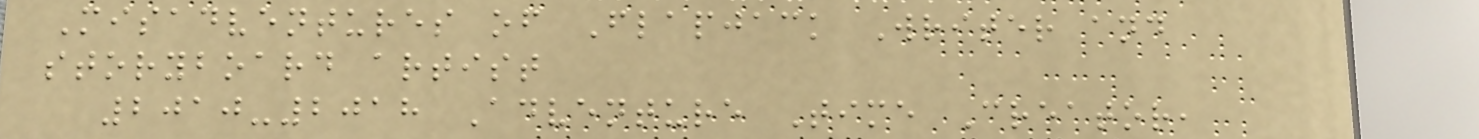Misadventures of Flapjack Writer and
storyboard artist
2010-2018 Adventure Time Creator,
